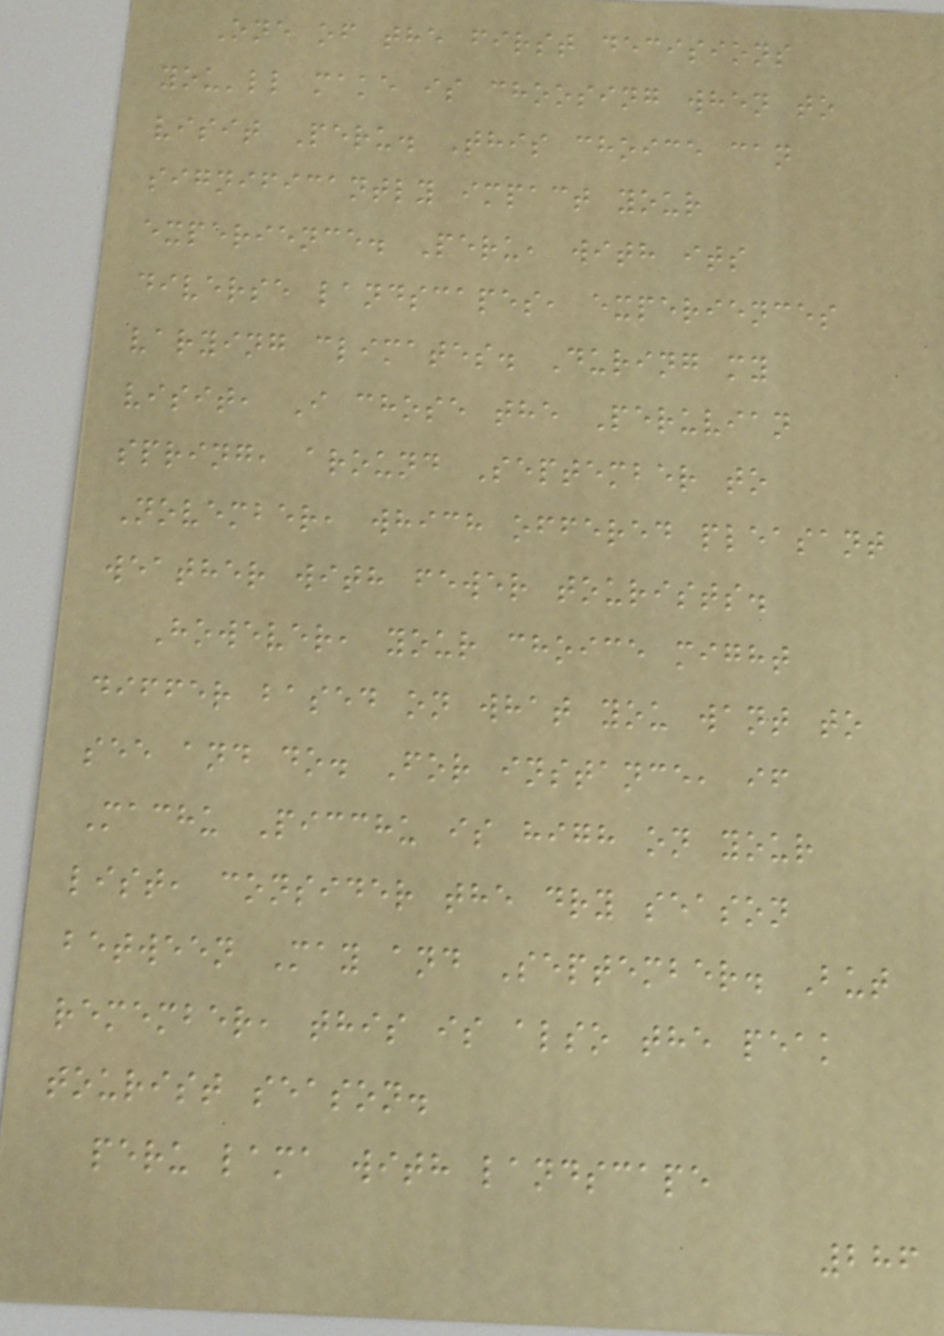One of the first decisions
you'll make is choosing when to
visit Peru. This choice can
significantly impact your
experience. Peru, with its
diverse landscapes, experiences
varying climates. During my
visit, I chose the Peruvian
spring, around September to
November, which offered pleasant
weather with fewer tourists.
However, your choice might
differ based on what you want to
see and do. For instance, if
Machu Picchu is high on your
list, consider the dry season
between May and September. But
remember, this is also the peak
tourist season.
peru lama with landscape
286
